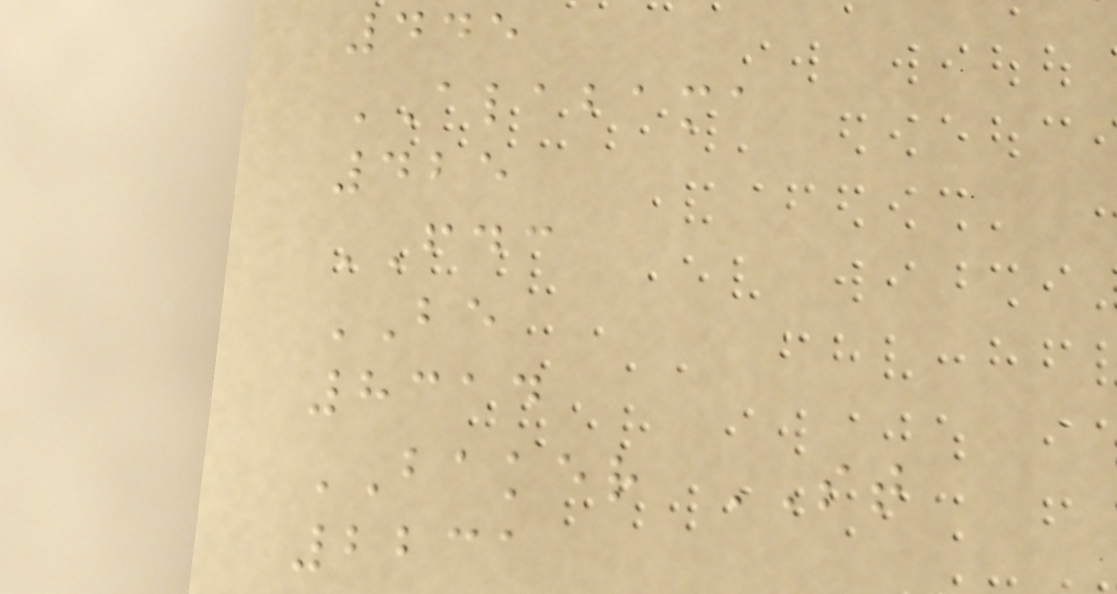445
ALABAMA
425
FDC
BE
8314
BAKER ST
2231
